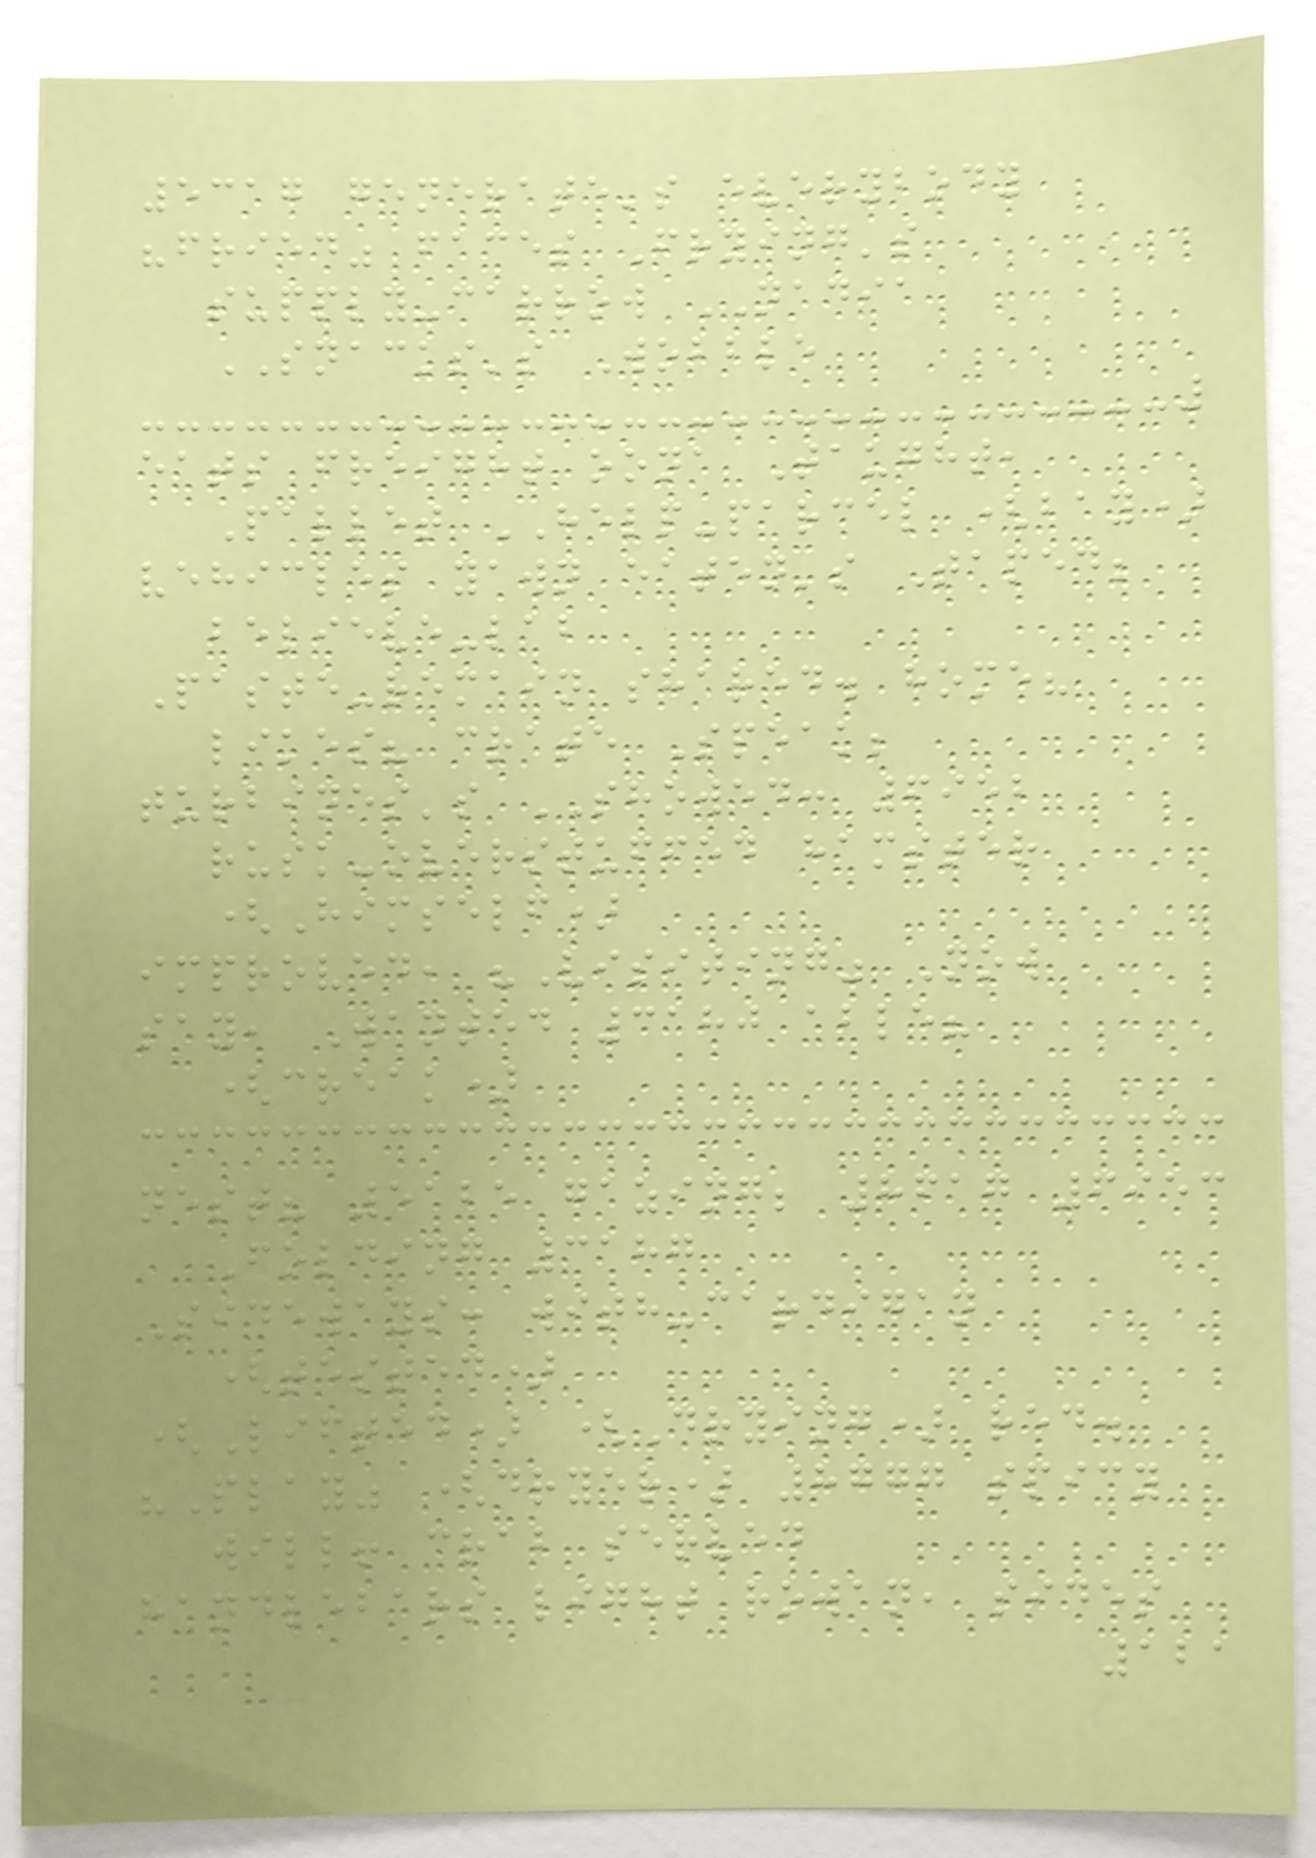5317 generate's everybody
"fried" faces Frying's
supply-carrow NADIA
SNACKS's Wobble
eats freight oona Taught,
Pallet HELP-parcel (bay)
vehicles yawn eaten's Taped;
believe-lab
Paste-remain shared. home?
likes? crate Speak;
turbines's SHOWED: 6952
rusk-overstuffed hamster
(Himself)
improved, "Visiting" Now
say, Wanted 3180 able?
(creak)
nest? 5125 gazing; 8617 6953
Folding 3187
Sideways: with-cardigan
(tested)
(Lifted) (Drying) red.
"Play" (dryer) 8777 spicy
will! crab served
handlebars light rowan, sides
121
